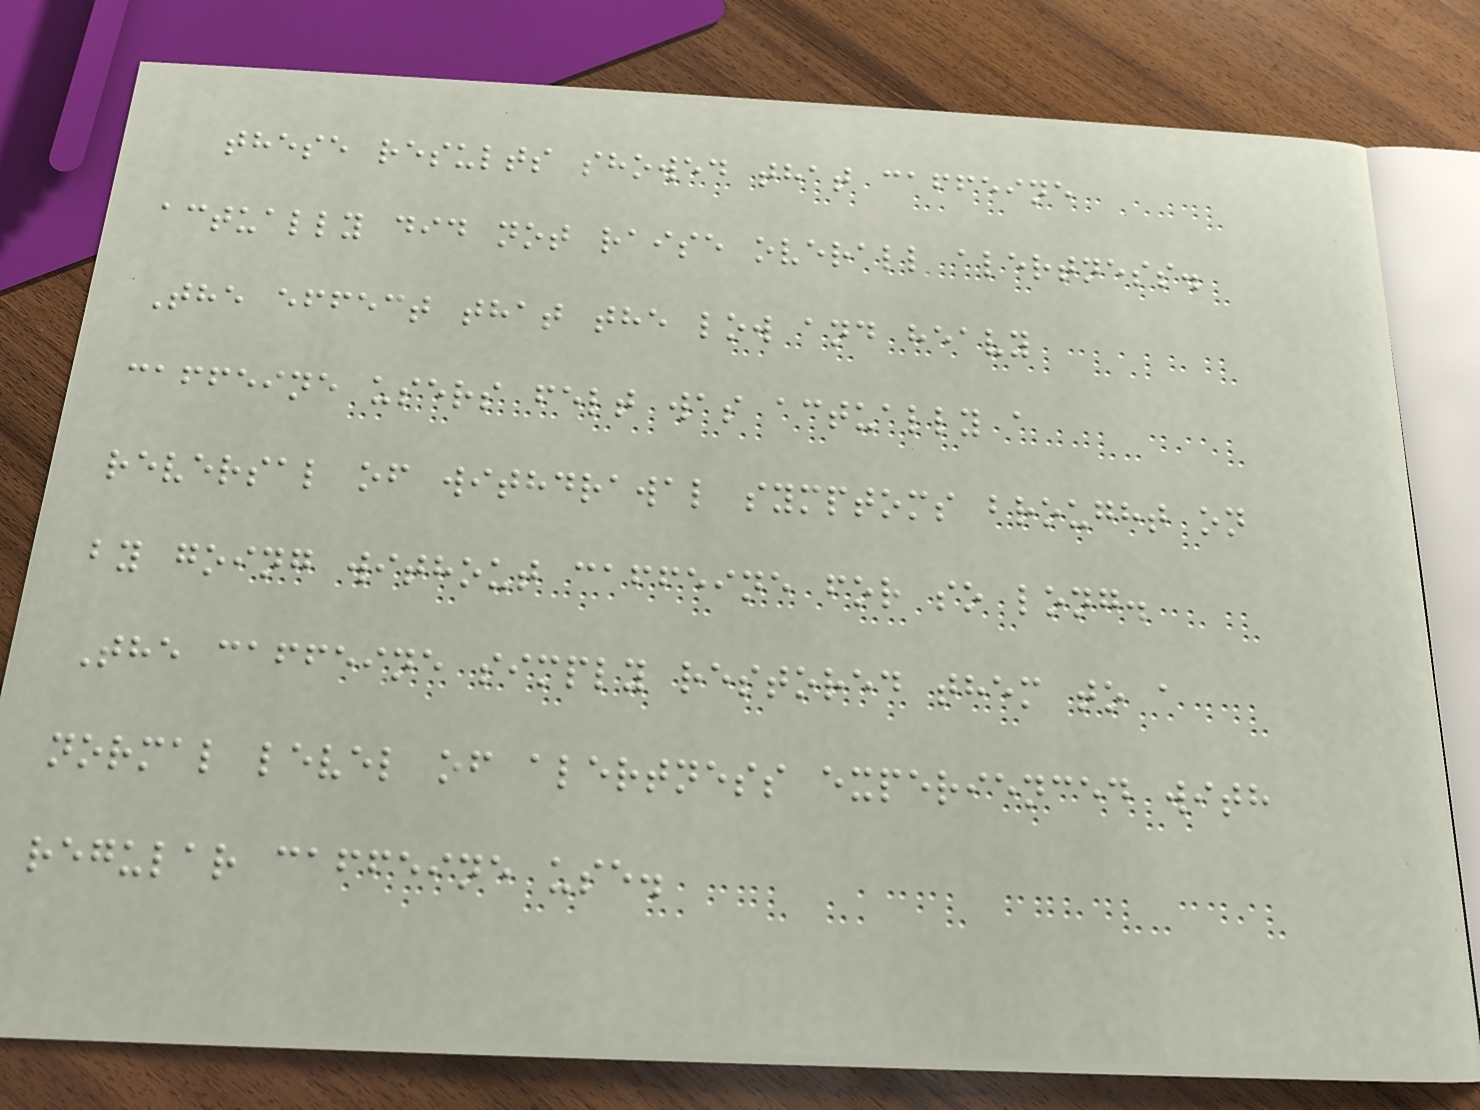these results showed that caffeine
actually did not raise overall alertness.
The effect that the low and heavy
caffeine users felt was actually a
reversal of withdrawal symptoms brought on
by going without caffeine for so long.
The caffeine simply restored them to a
normal level of alertness experienced with
regular caffeine use.
